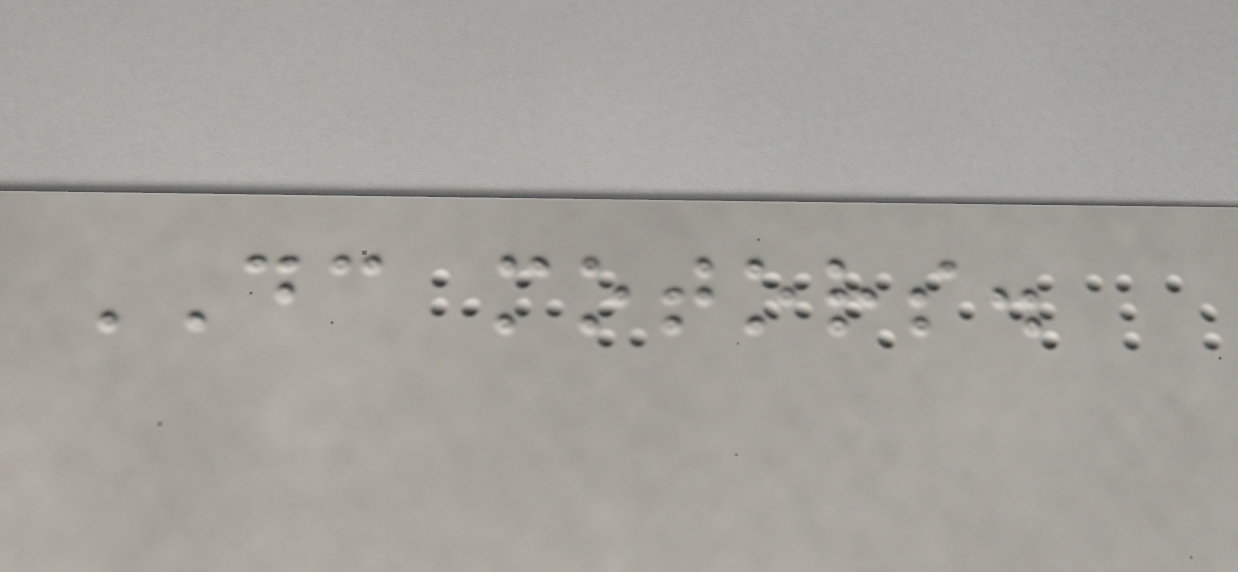DC motors.
